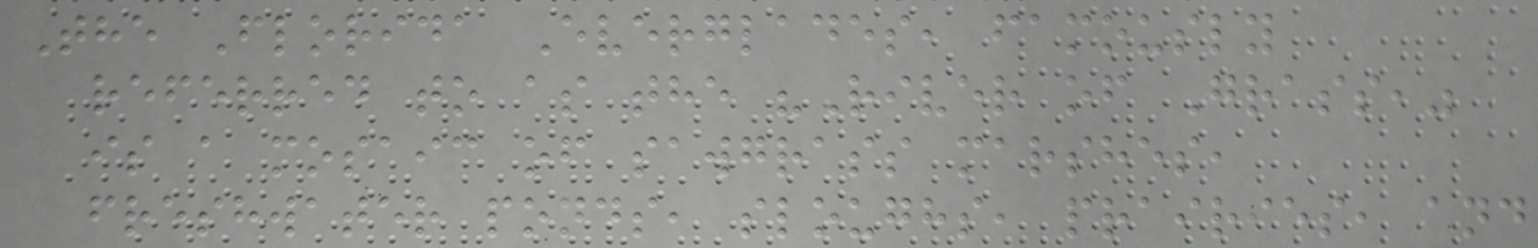The Florida Everglades, famously
referred to as the "River of Grass,"
is a mosaic of sawgrass marshes,
freshwater ponds, sloughs, prairies, and
